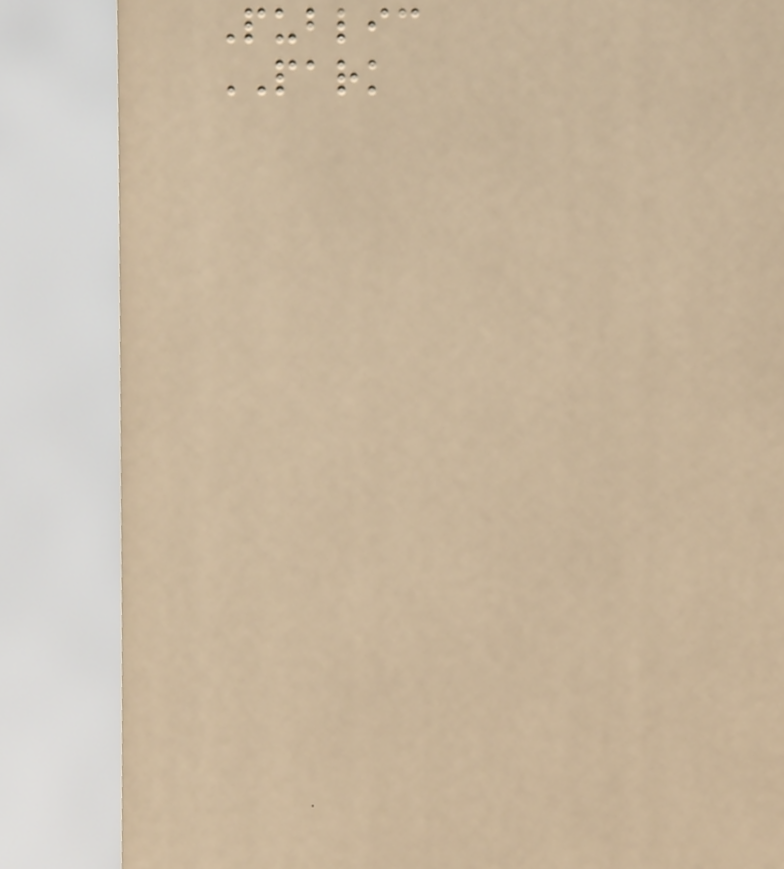Public
PARK
